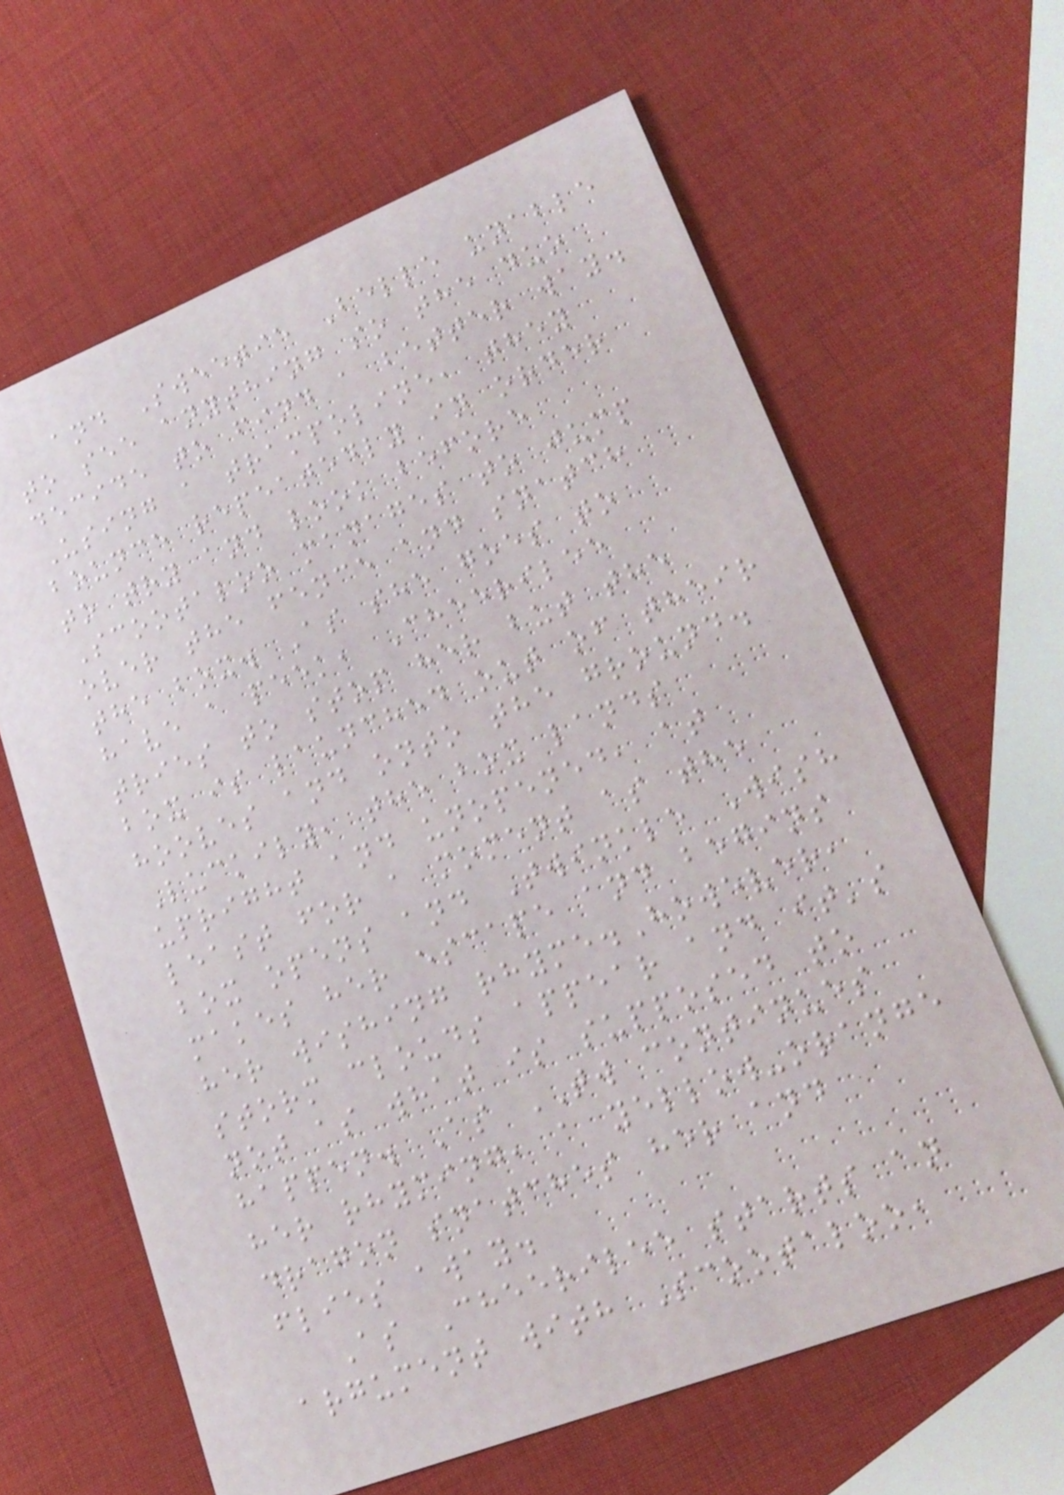and Sweetie Belle unable
to see anything so the duo
decide to find a better way.
Using a trampoline, they
bounce repeatedly in order
to try and look before
Scootaloo manages to jump
over the fence and snatch
the box. As she goes to
have a peek, Cheerilee
tries to stop her but the
box is launched out of their
hooves and onto the ground.
Luckily, the box lands
upright and unopened, at
least for a moment as the
box opens and Twinkle Wish
makes her escape and begins
her wishing rhyme.However,
storm clouds appear and it's
not as what is supposed to
happen. As TW continues
her rhyming, a yellow-orange
dragon snatches her and
flies away.
As Cheerilee starts an
argument with Scootaloo,
